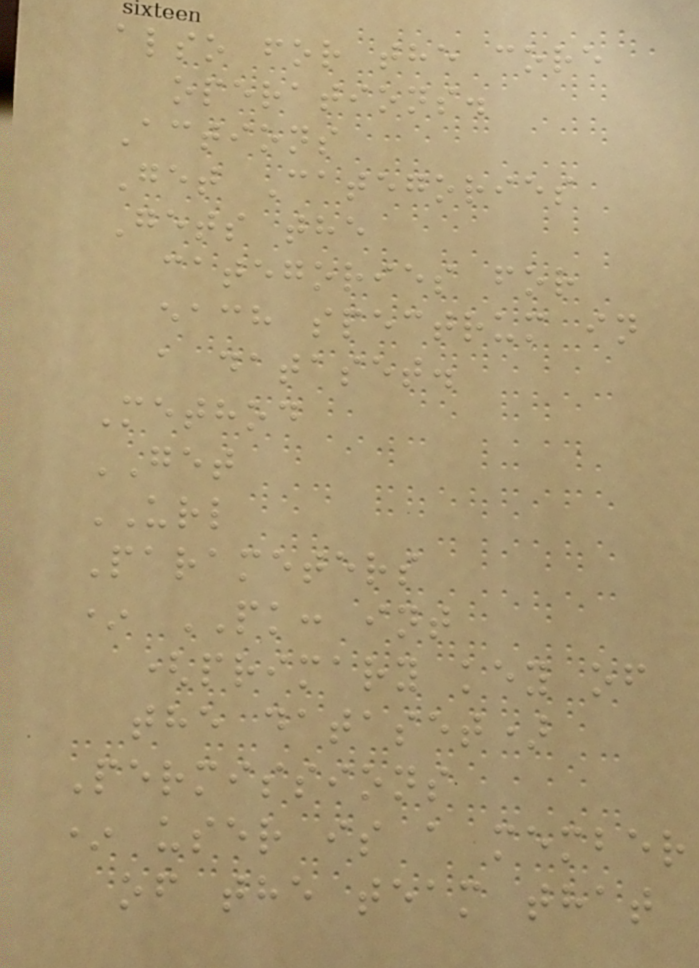also for the core
operations.
Actions
Get Categories
Gets the
categories for
each spectrum in
a dataset.
Method
GET
URL
Parameters
* PK: int
(primary key of
the dataset)
Permissions
* user is a member
of the team that
